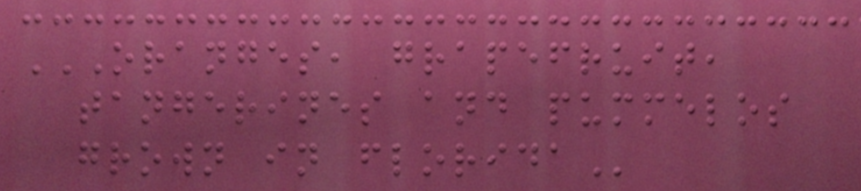ORANGES, GRAPEFRUIT,
TANGERINES AND PUMMELOS
GROWN IN FLORIDA
